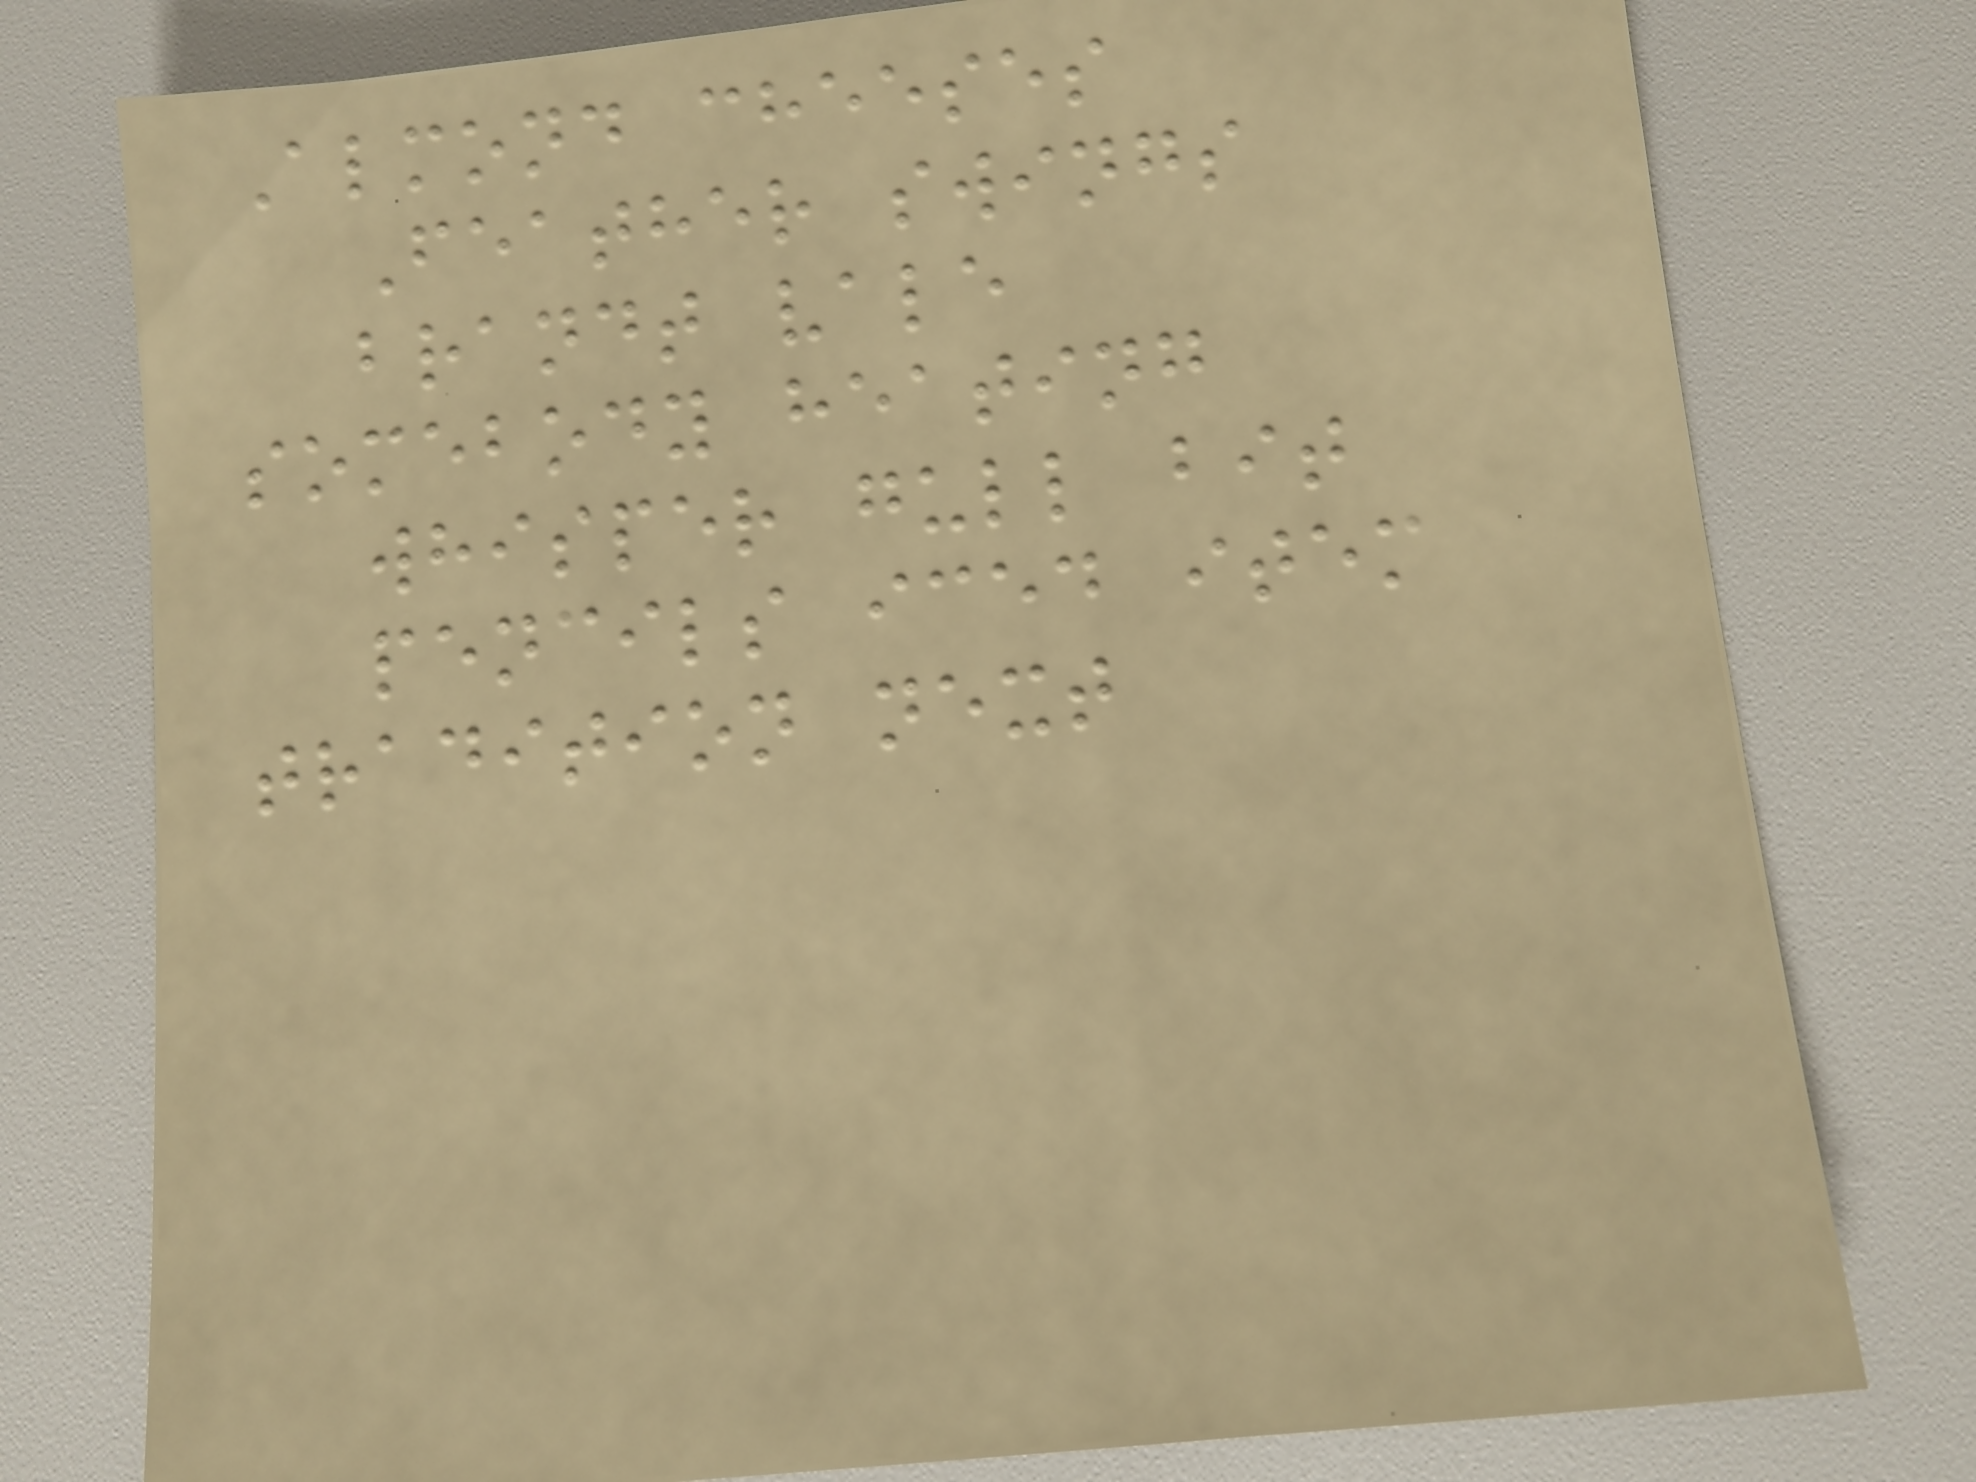Almond cheeses
Feather swings
brandt vale
somebody heating
whisper gull bit
pencils iced item
tradition next
